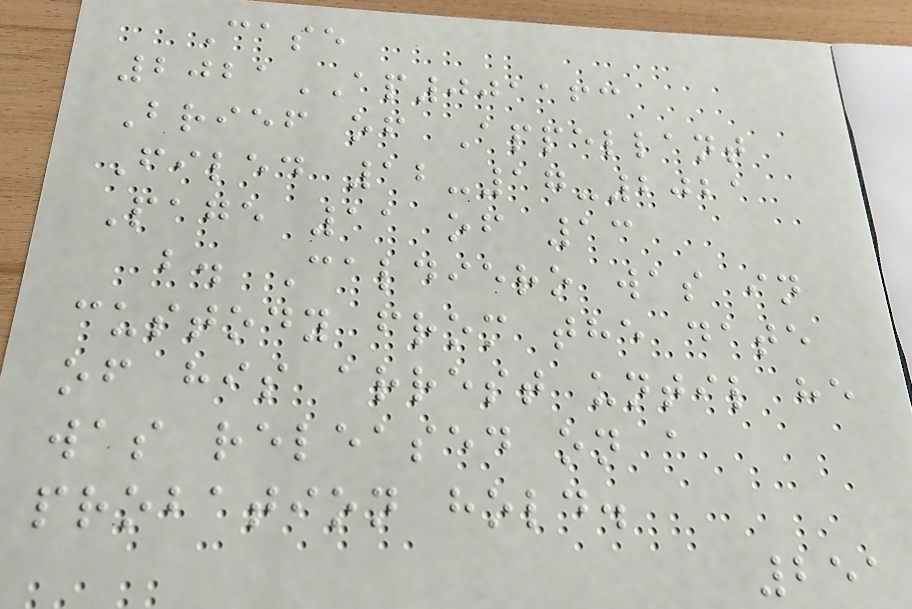Case
2021AP001163
Brief of Appellant
Filed 12-17-2021
Page 11 of 13
b. Caldiero was in
custody from the date
of his arrest until he
was released on a
probation hold.
251
